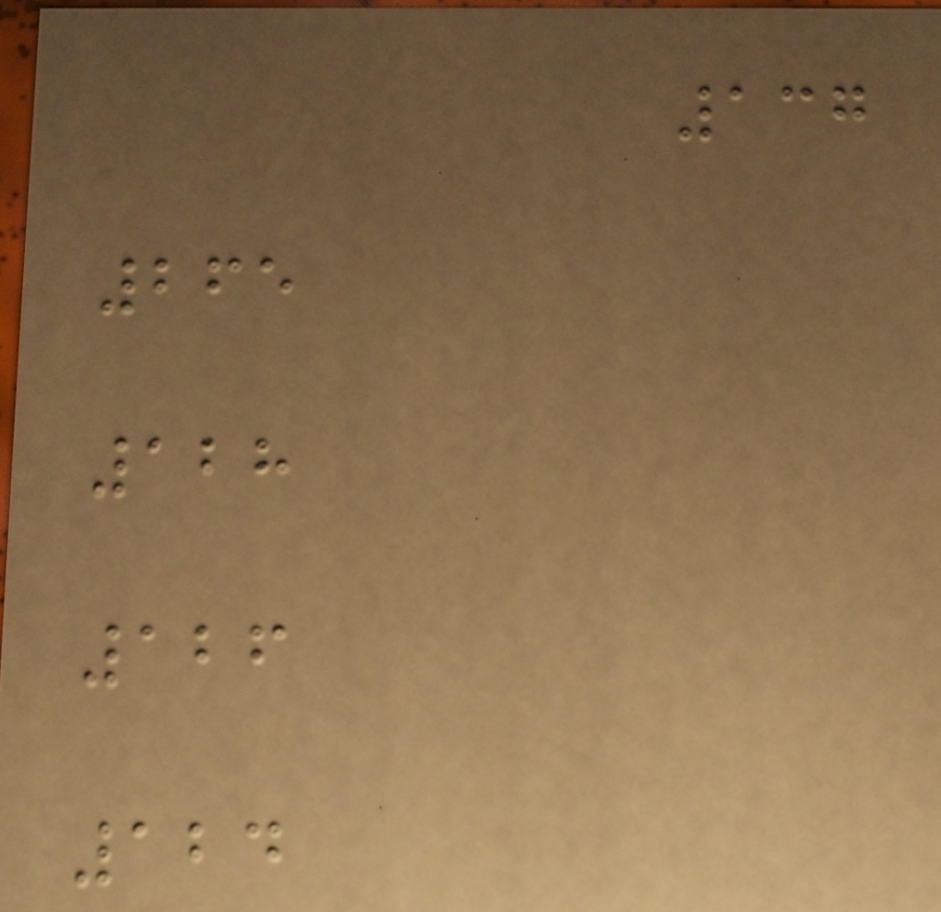137
265
128
126
124
